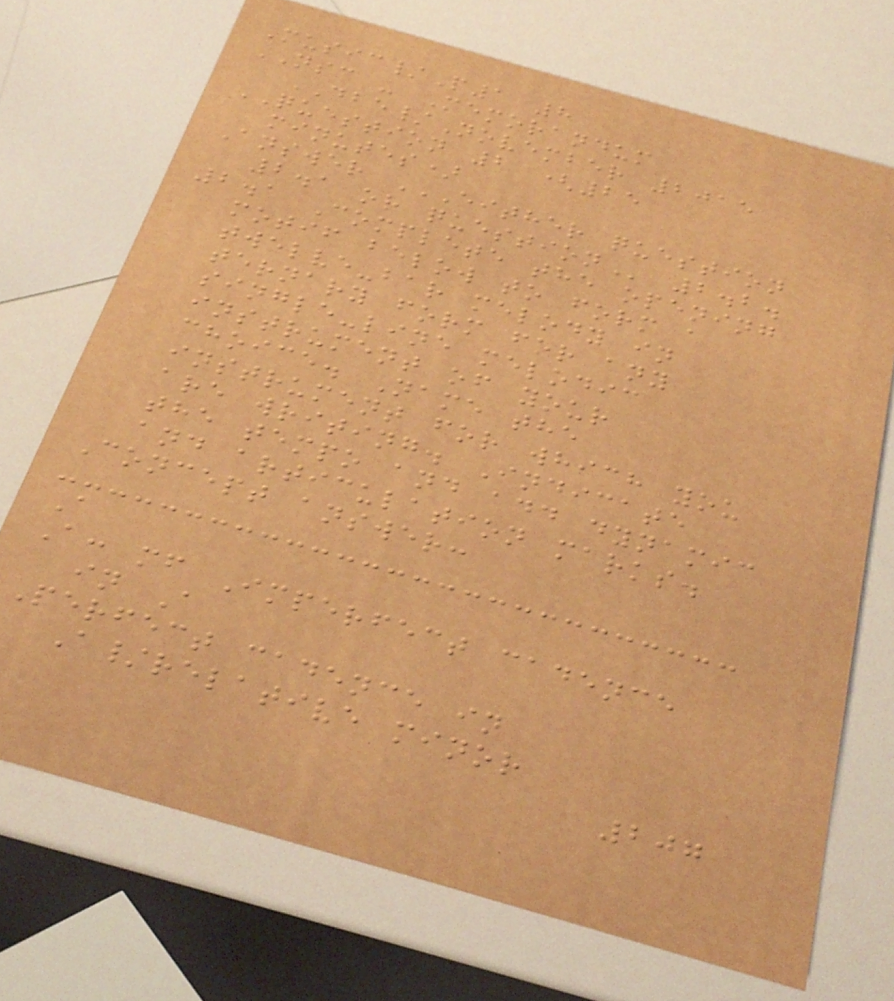Music/P1 8
NSC - Memorandum
DBE/November 2015
QUESTION 2 (25
minutes)
Answer EITHER QUESTION
2.1 OR QUESTION 2.2.
2.1 Complete the opening
motif below to form a
twelve-bar melody in
ternary form for any
single-line melodic
instrument of your
choice. Name the
instrument for which you
are writing. Indicate
the tempo and add dynamic
and articulation marks.
Concept answer:
A
A: mf Imperfect cadence
in A
Perfect cadence in
A/relative minor
207
